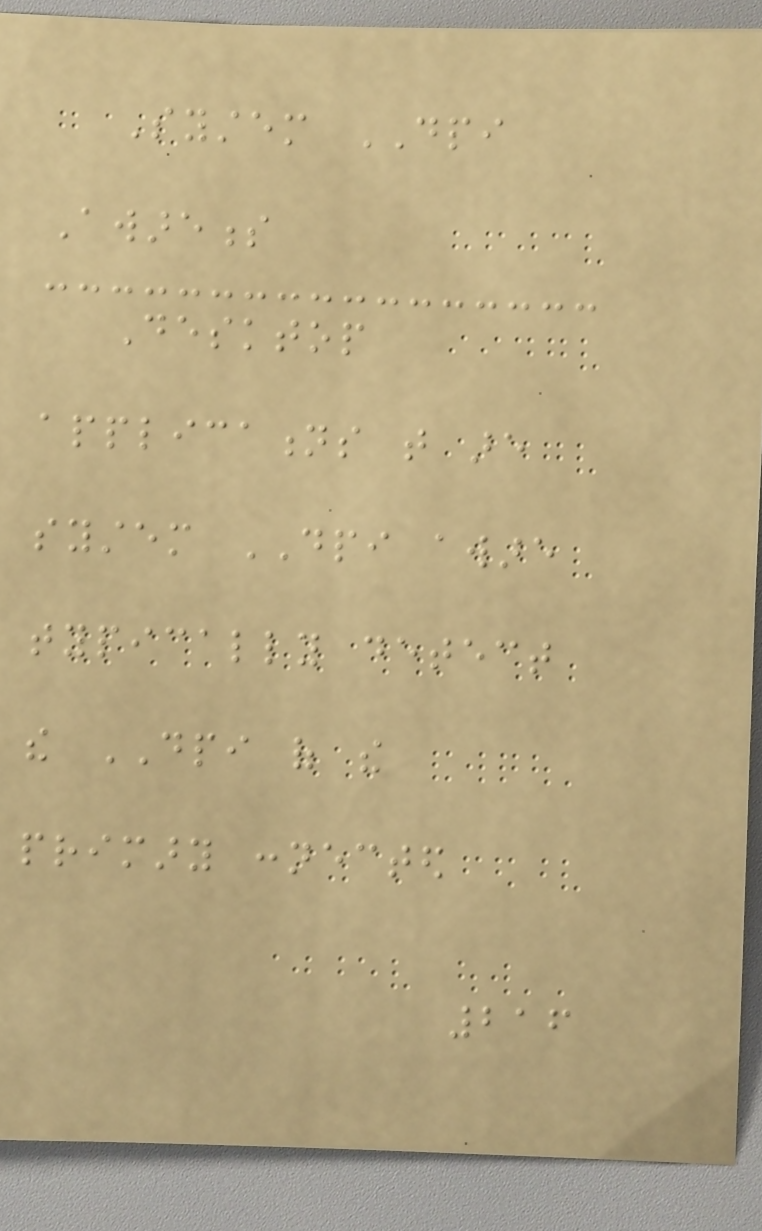System DPI
Awareness
Desktop
applications that are
system DPI aware
typically detect
the DPI of the
primary connected
216
